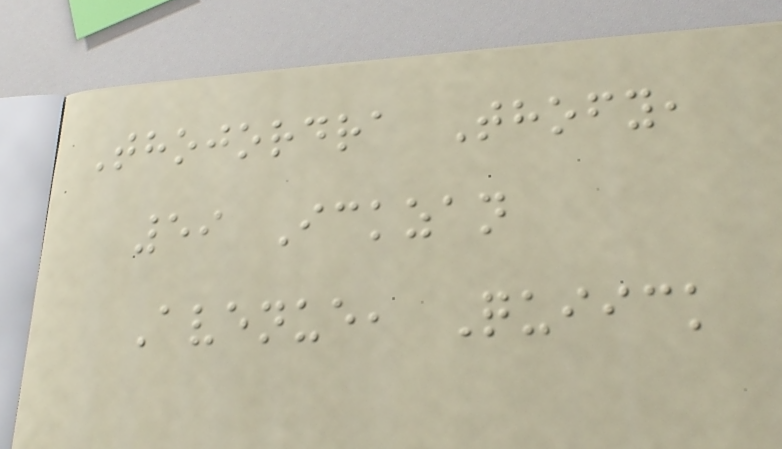Thojordra Thofy,
59 Ickzan
Avenue, Quiick
